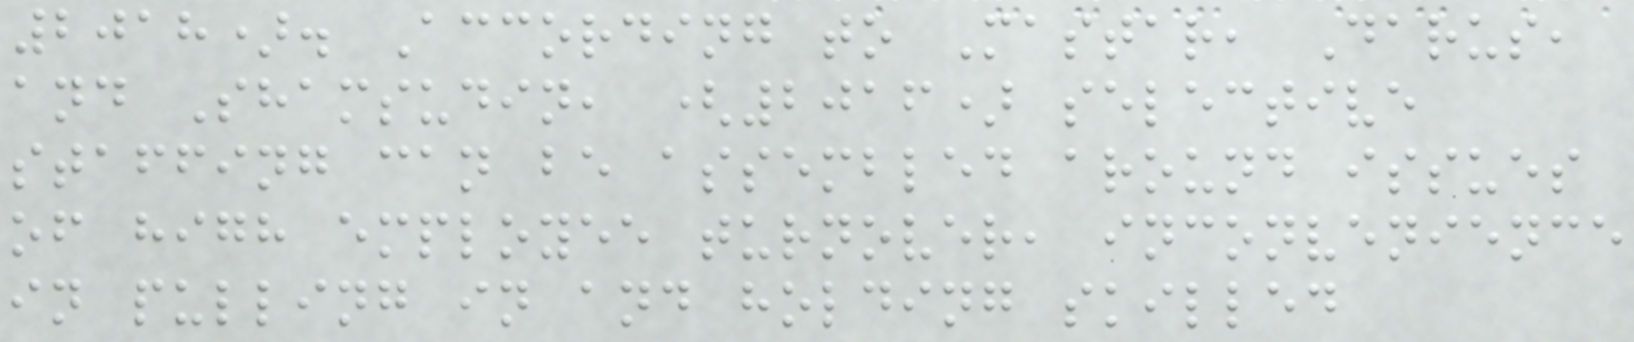2018). According to Mastar, Darus,
and Shamsudin, (2016) selective
staffing can be assembled around issues
of high employee turnover, inconvenience
in pulling in and holding skilled
